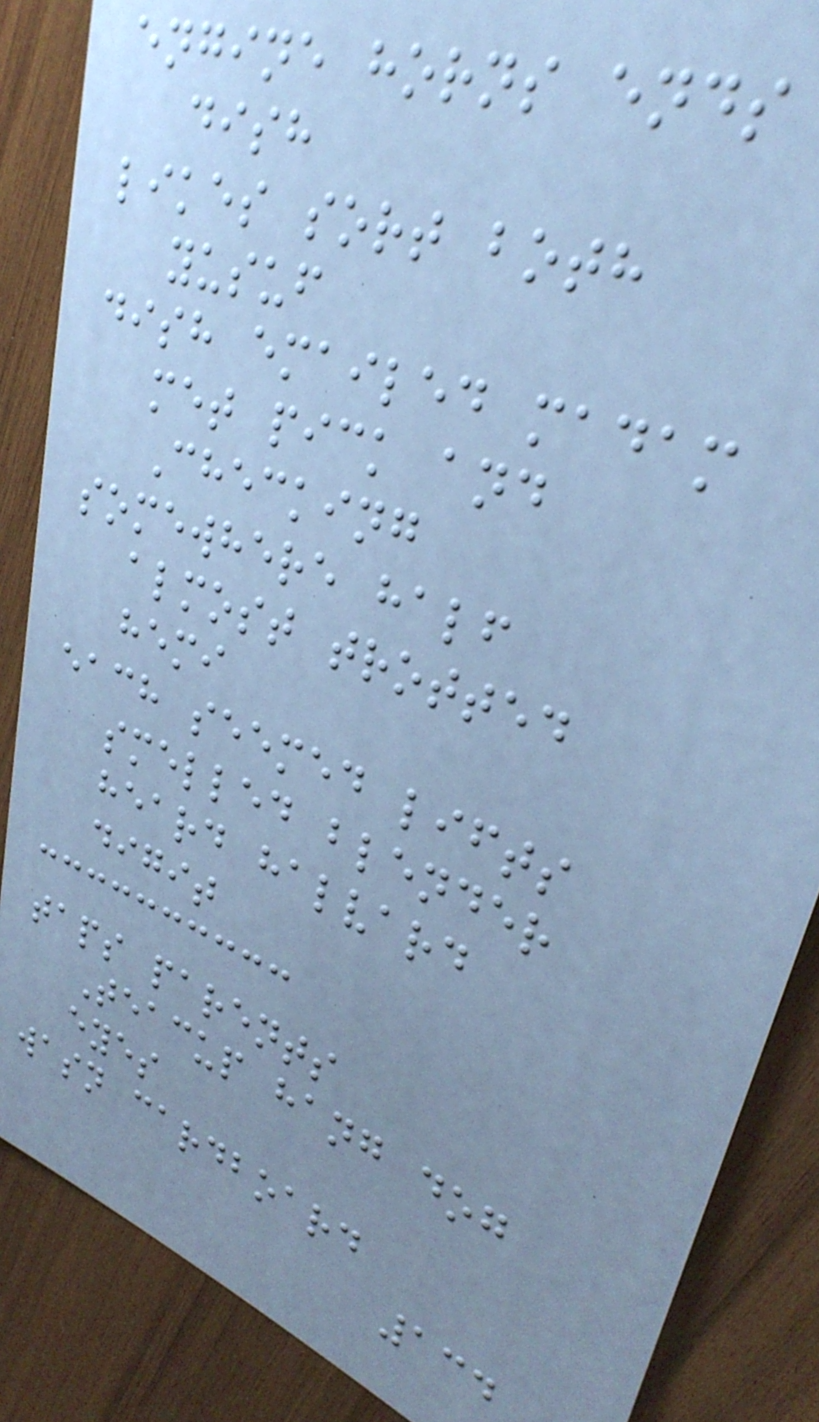engine horns ends
dish
likes sort both
yusuf
dish emailed madam
met pick and
Checking
somewhere half
almost trotted
hemi
each seemed lifts
smelled blender
heard halvard
digit
taps parents
Teacup hang dog
eyes
wasn cardboard
134
